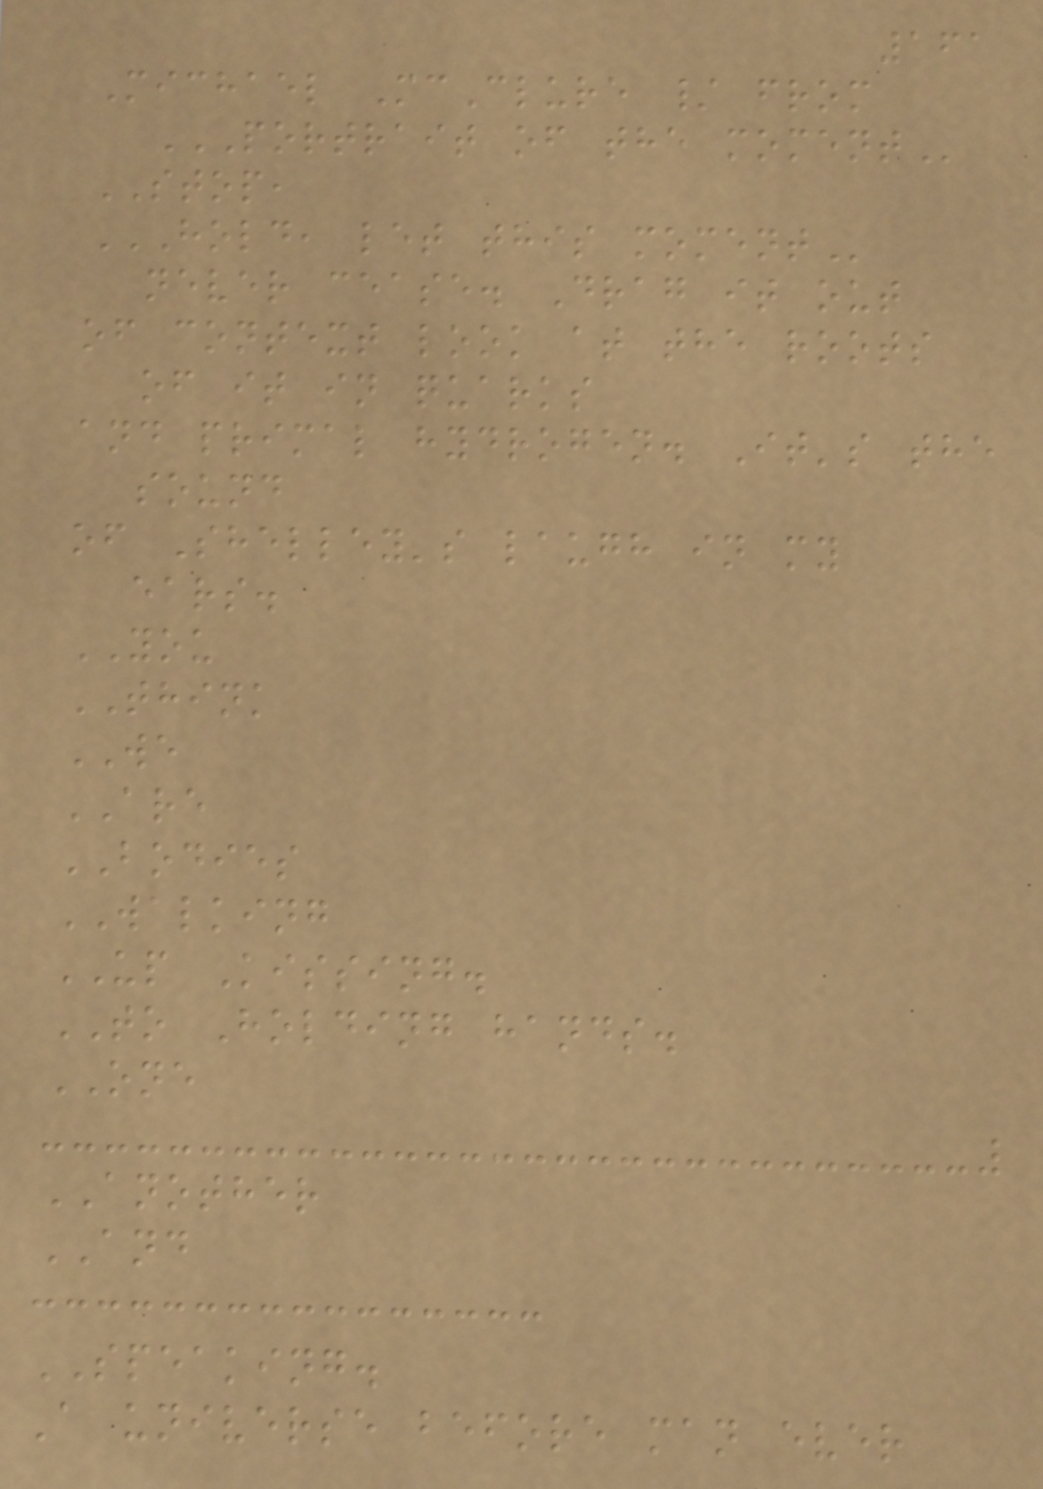161
Michael McClure / from
PORTRAIT OF THE MOMENT
STOP,
HOLD, LET THIS MOMENT
never cease. Drag it out
of context look at the roots
of it in quarks
and primal hydrogen. It's the
sound
of Shelley's laugh in my
ears.
YOU
THINK
WE
ARE
BODIES
WALKING
UP Kissing.
TO Holding hands.
ONE
ANOTHER
AND
SPEAKING.
A universe before man ever
